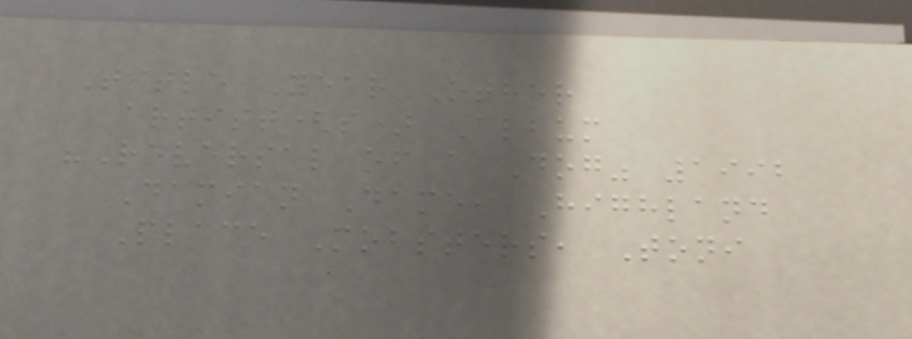Title Year Other
artist(s) Album
"Reversal of a Dog" 1992
Damian Dame, Highland
Place Mobsters, Toni
